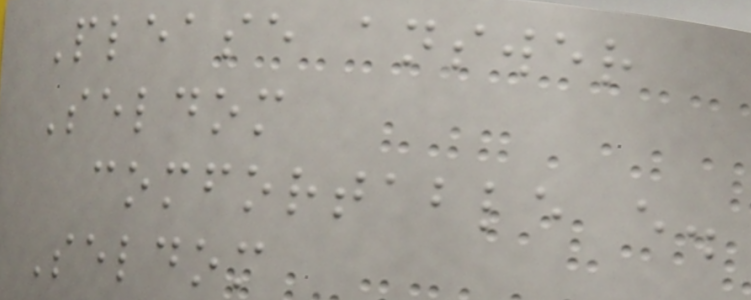Please answer
Seldom
comfortable e.
Seldom
